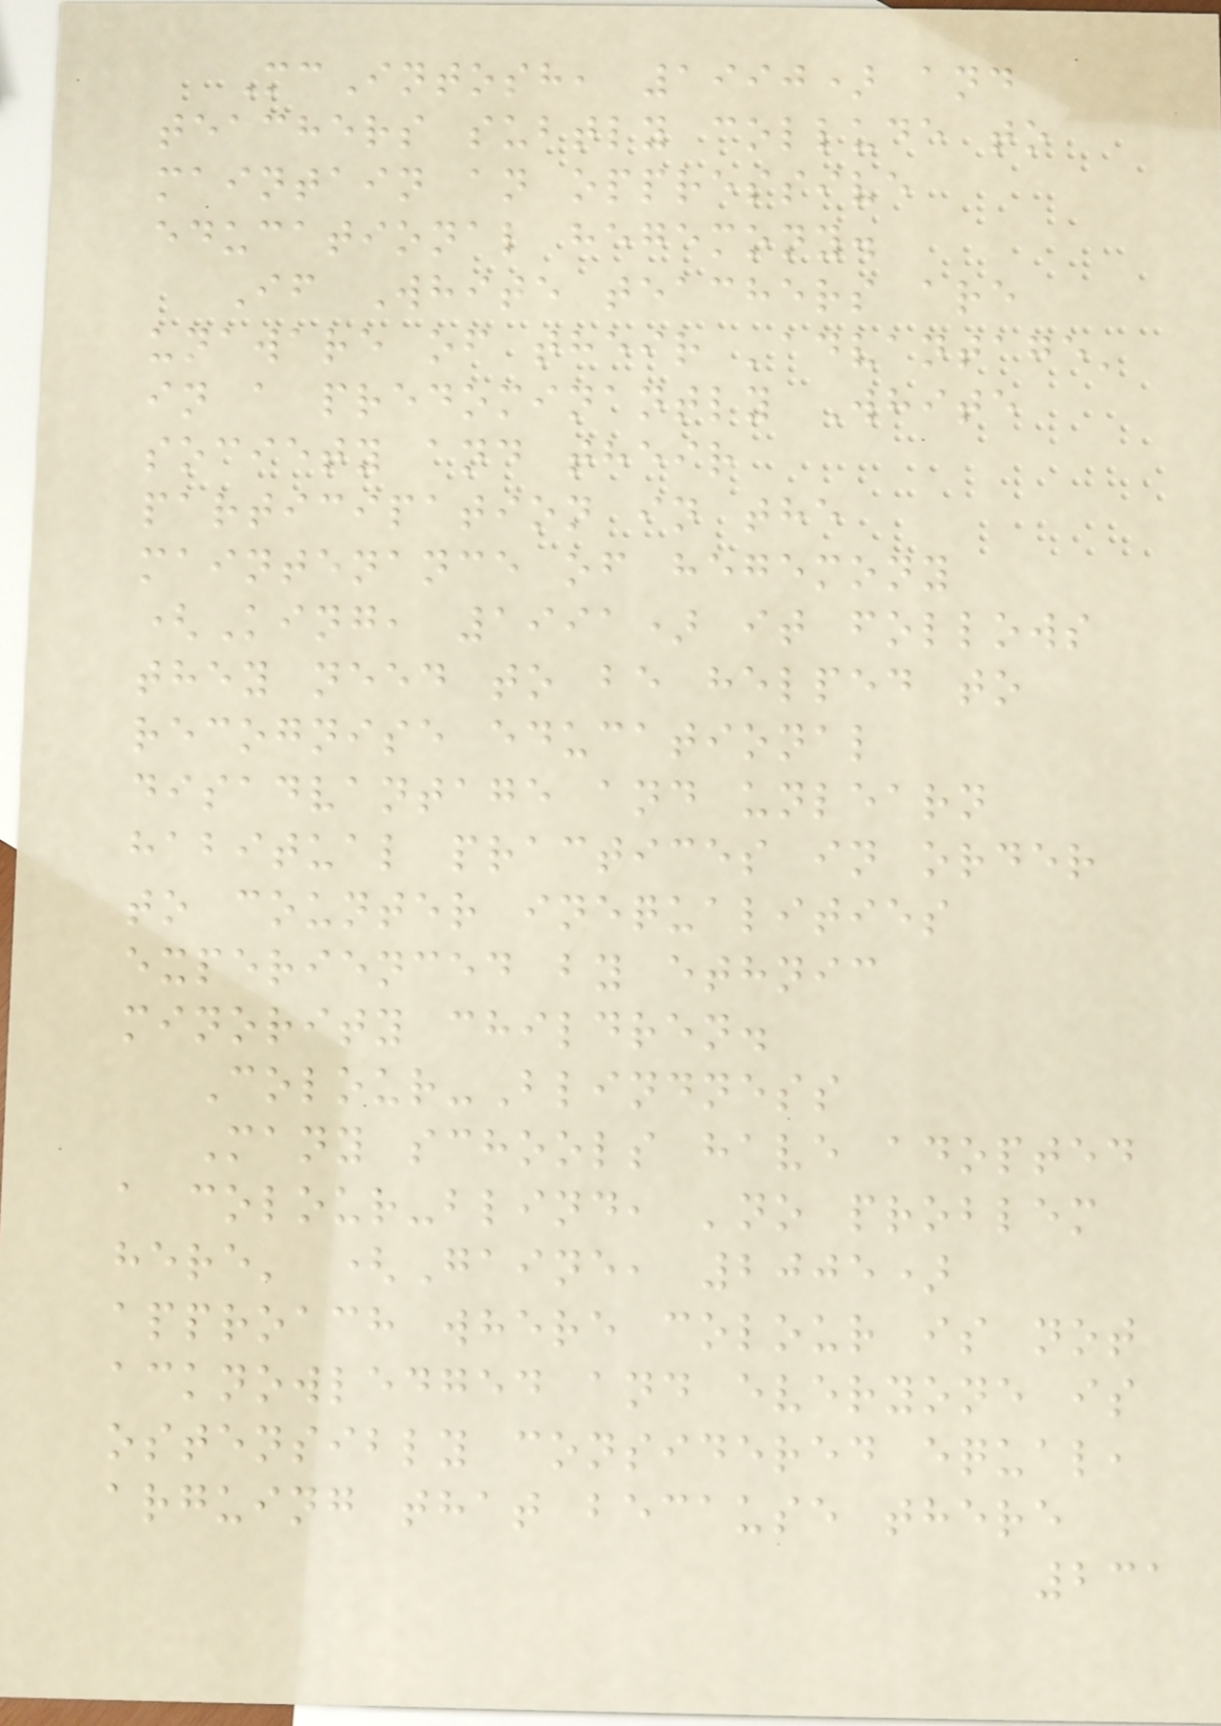McIntosh, 1990) and
teachers subtly collude to
maintain an oppressive
educational hegemony.
If White teachers are
unaware of their 'advantage'
in a predominantly White
society and their
participation in the
maintenance of hegemony
(King, 1991) it follows
they need to be helped to
recognise educational
disadvantage and unlearn
habitual practices in order
to counter inequalities
experienced by ethnic
minority children.
Colour-Blindness
Many schools have adopted
a colour-blind, 'no problem
here' (Gaine, 2005)
approach where colour is not
acknowledged and everyone is
ostensibly considered equal,
arguing that because there
231
